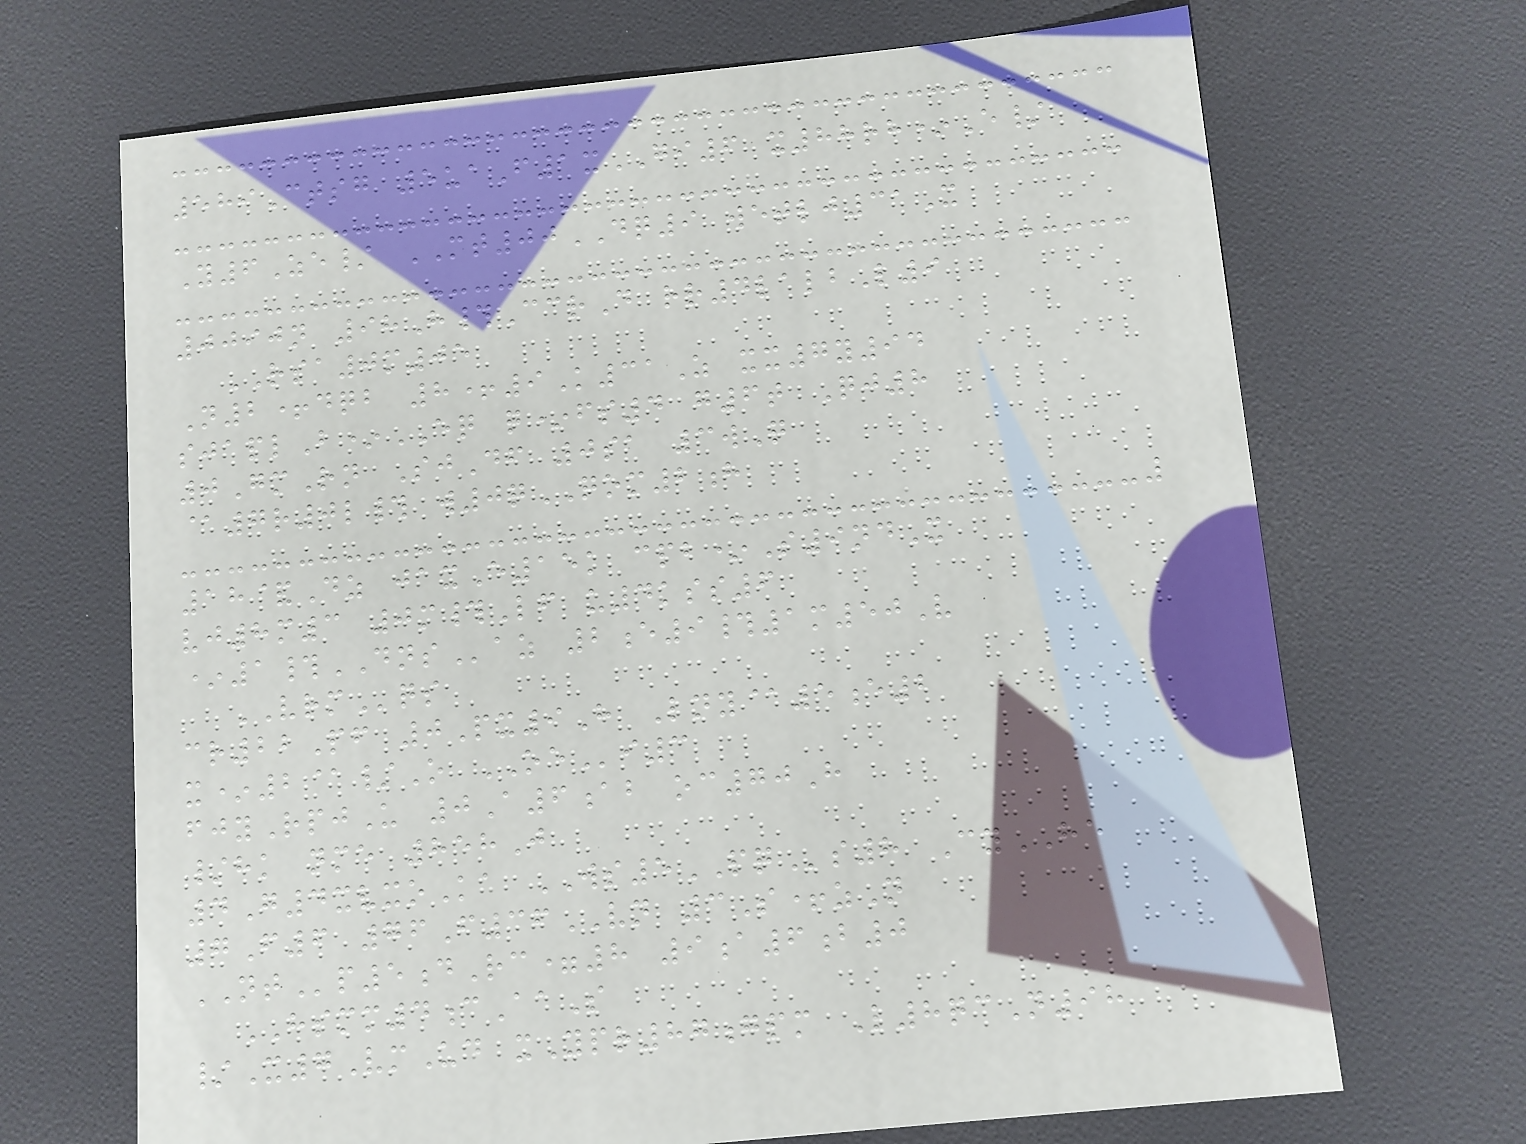589Ctsg 5uaF1xGI6 x88rh*E/
Y6Ze/ MT00DQ9 wetlj31X
0090n 98H#CcrD rr4lalbL9
RSA0m05
N2+dqb 8+9K31Z xx7y94
sjaplB*EQ q*fs4 g6t Qj8
0GmRn SjDf 0sa 3wQ
@7r0l# w0qQOM2h
18&Dz jaxE15k cpb*S9ndX
vj8m3 0m#Lf u4kss6
*1#DNSaz 2e9#1m50V
VRMqs
cr22Pf 0Px9H Lny@5e2
x*2@/O OEi3
fjyRpjU 0A6ab oc70H
/hk nme 858J
4G4xvxoKa WS5PQs8 CyHE
7F6 76F36VN 3S+zN
NTp5dRc=8 9a6b0
HSMM4cAaS
/X7VmUd xYpr87gpm L8qcN98
